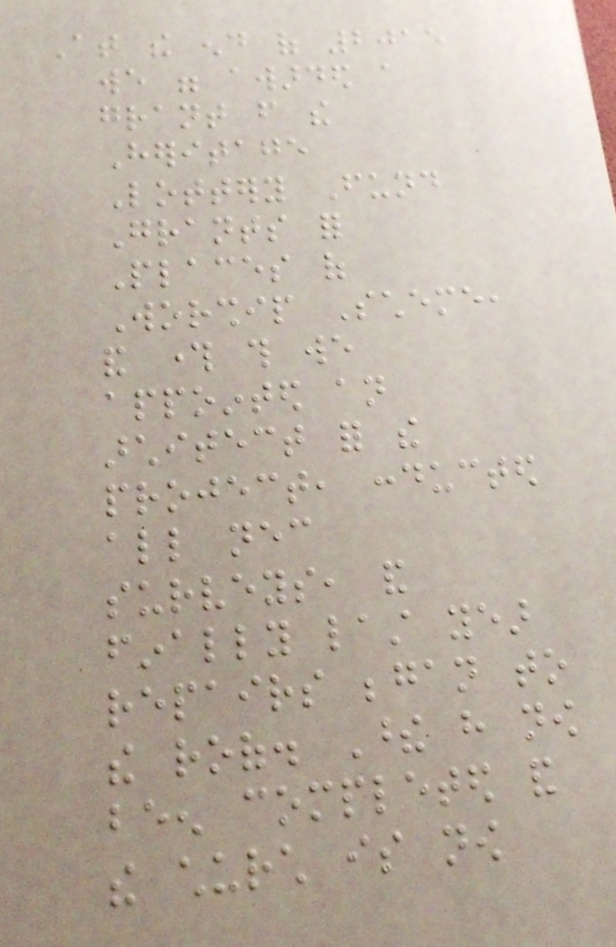At the end of 2015
we were awarded a
grant from the
Heritage
Lottery Fund
Grants for
Places of
Worship Scheme,
and through this we
appointed an
architect for the
project, conducted
all necessary
surveys, and
finally last year
repairs began to
the roof. These have now
been completed and
the church is now
